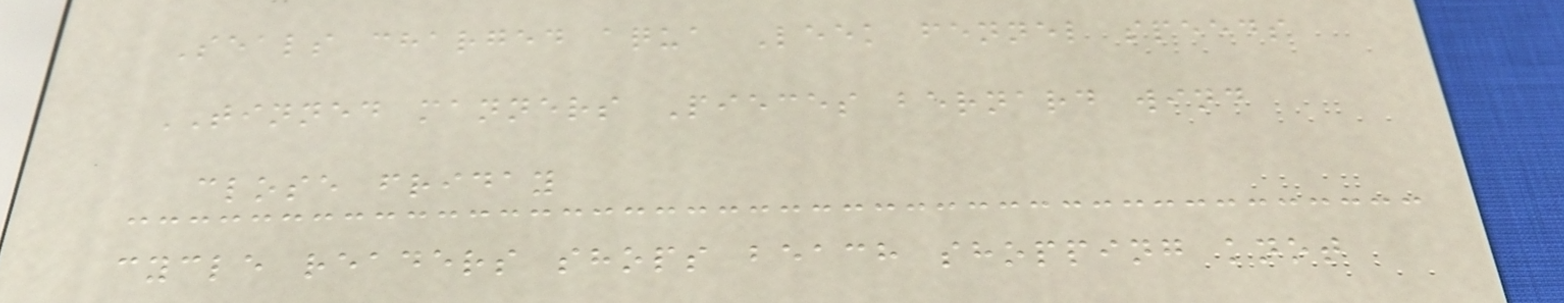Seals charged aqua Leek fennel speeds
TINNED manners Pieces bernard wind
close friday
cycle readers shops beach shopping knot
